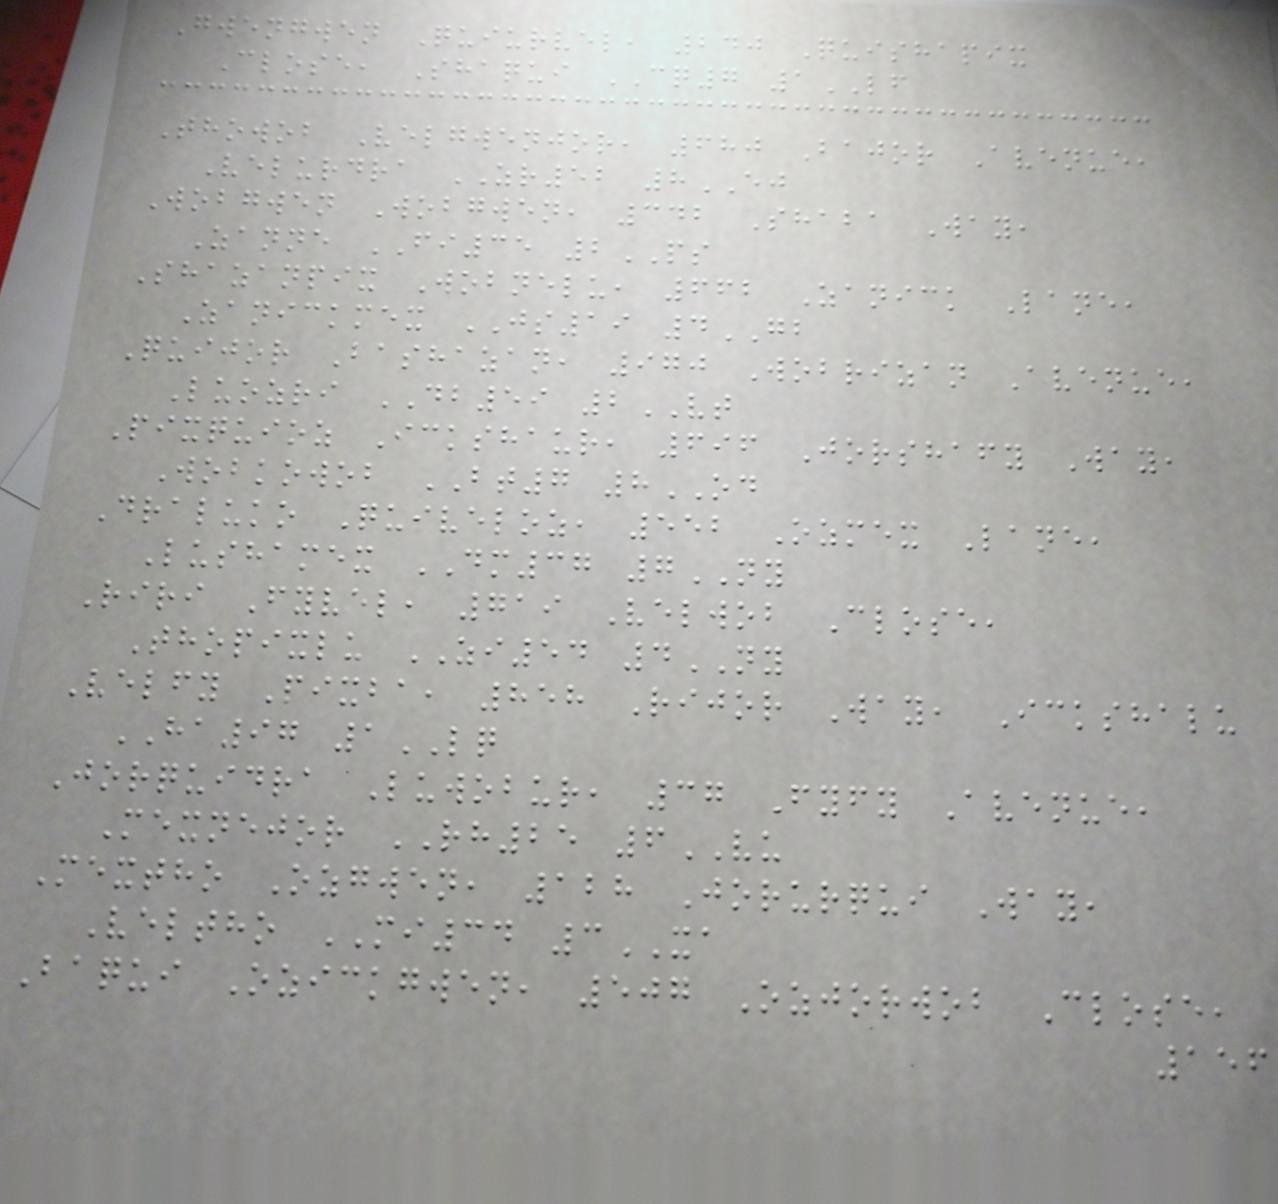Gwengwen Quiurvel, 240 Quishapix
Close, Shaqui CQ7 1LF
Thowob Velgwenjor, 680 Bajor Avenue,
Velurdra ZR52 8EJ
Wobgwen Wobgwen, 342 Shaba Way,
Zanne FI35 2PS
Shazanpix Wobnelu, 662 Zanick Lane,
Zanickmex JS19 4GB
Quijor Bashazan, 970 Wobrizan Avenue,
Luozri DB59 2VT
Pixquioz Ickshaur, 696 Jorshafy Way,
Wobkowob BT7 8OD
Draluko Quiveloz, 552 Ozmex Lane,
Lushamex DM37 7NY
Riri Fyvel, 719 Velwob Close,
Thopixlu ZI54 4NY
Velfy Pixba, 858 Rijor Way, Ickshalu
HA97 1LQ
Jorquidra Luwobur, 37 Fyfy Avenue,
Mexnejor RH25 6VU
Mextho Ozgwen, 128 Jorurqui Way,
Veltho MI34 3XA
Baqui Ozickgwen, 507 Ozjorwob Close,
156
